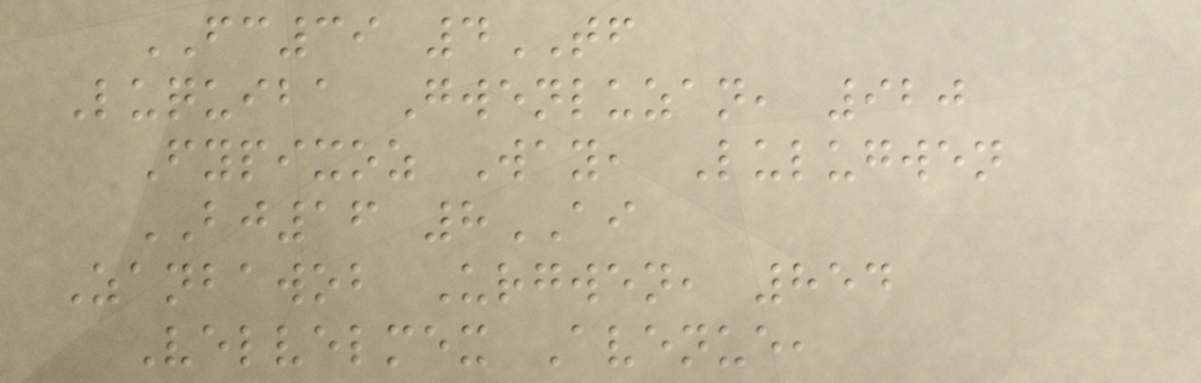FC39 4TF
Luquiba Gwenluzan, 920
Fypixoz Way, Lulugwen
BJ16 8AI
Zanbawob Urgwen, 854
Velvelmex Avenue,
